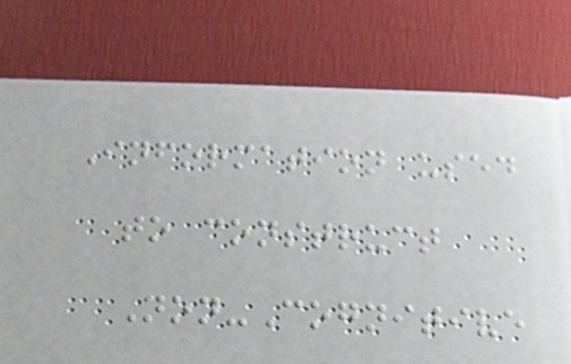Information used
to construct
Non-Cognitive
